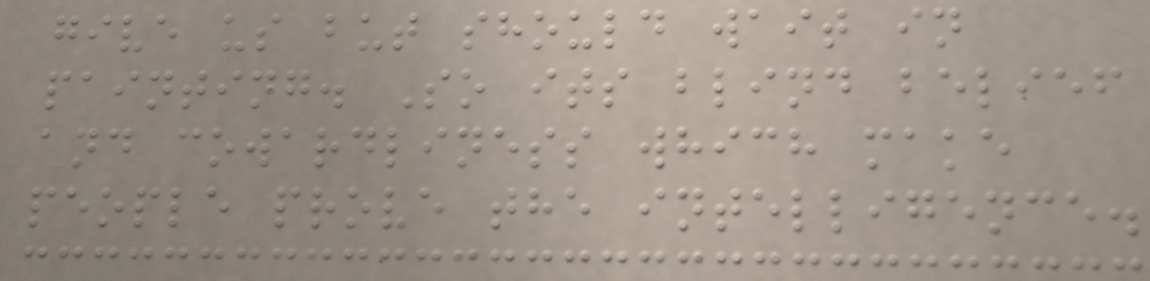give us but should wait in
painting. So its blind belief
and cowardliness which make
people prove the intelligence.
